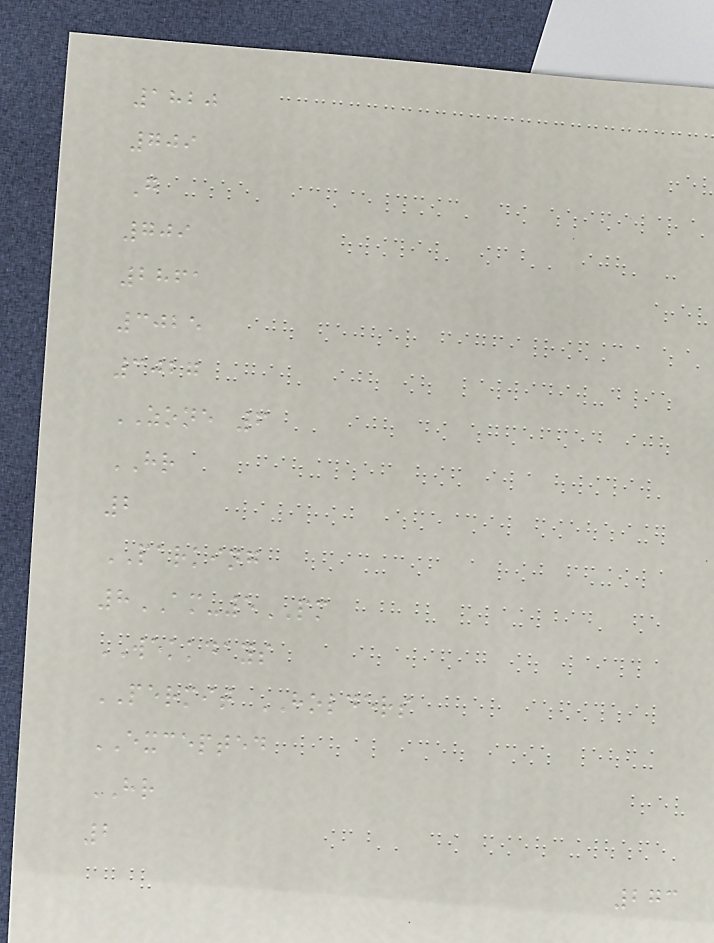1820
709
G
709
2861
3025
3027
ZONE 6
HR
2
PARKING
8AM-5PM
WEKKDAYS
PERMIT HOLDERS
EXCEPTED
HR
2
273
